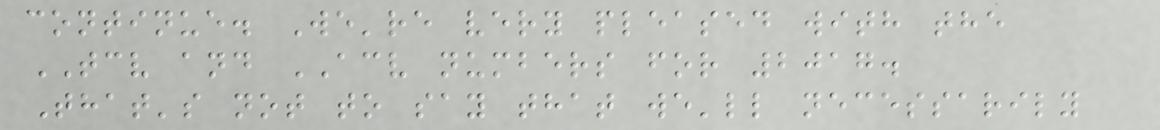continue. We're very pleased with the
TCV and ACV numbers for 2017.
That's not to say that we'll necessarily
